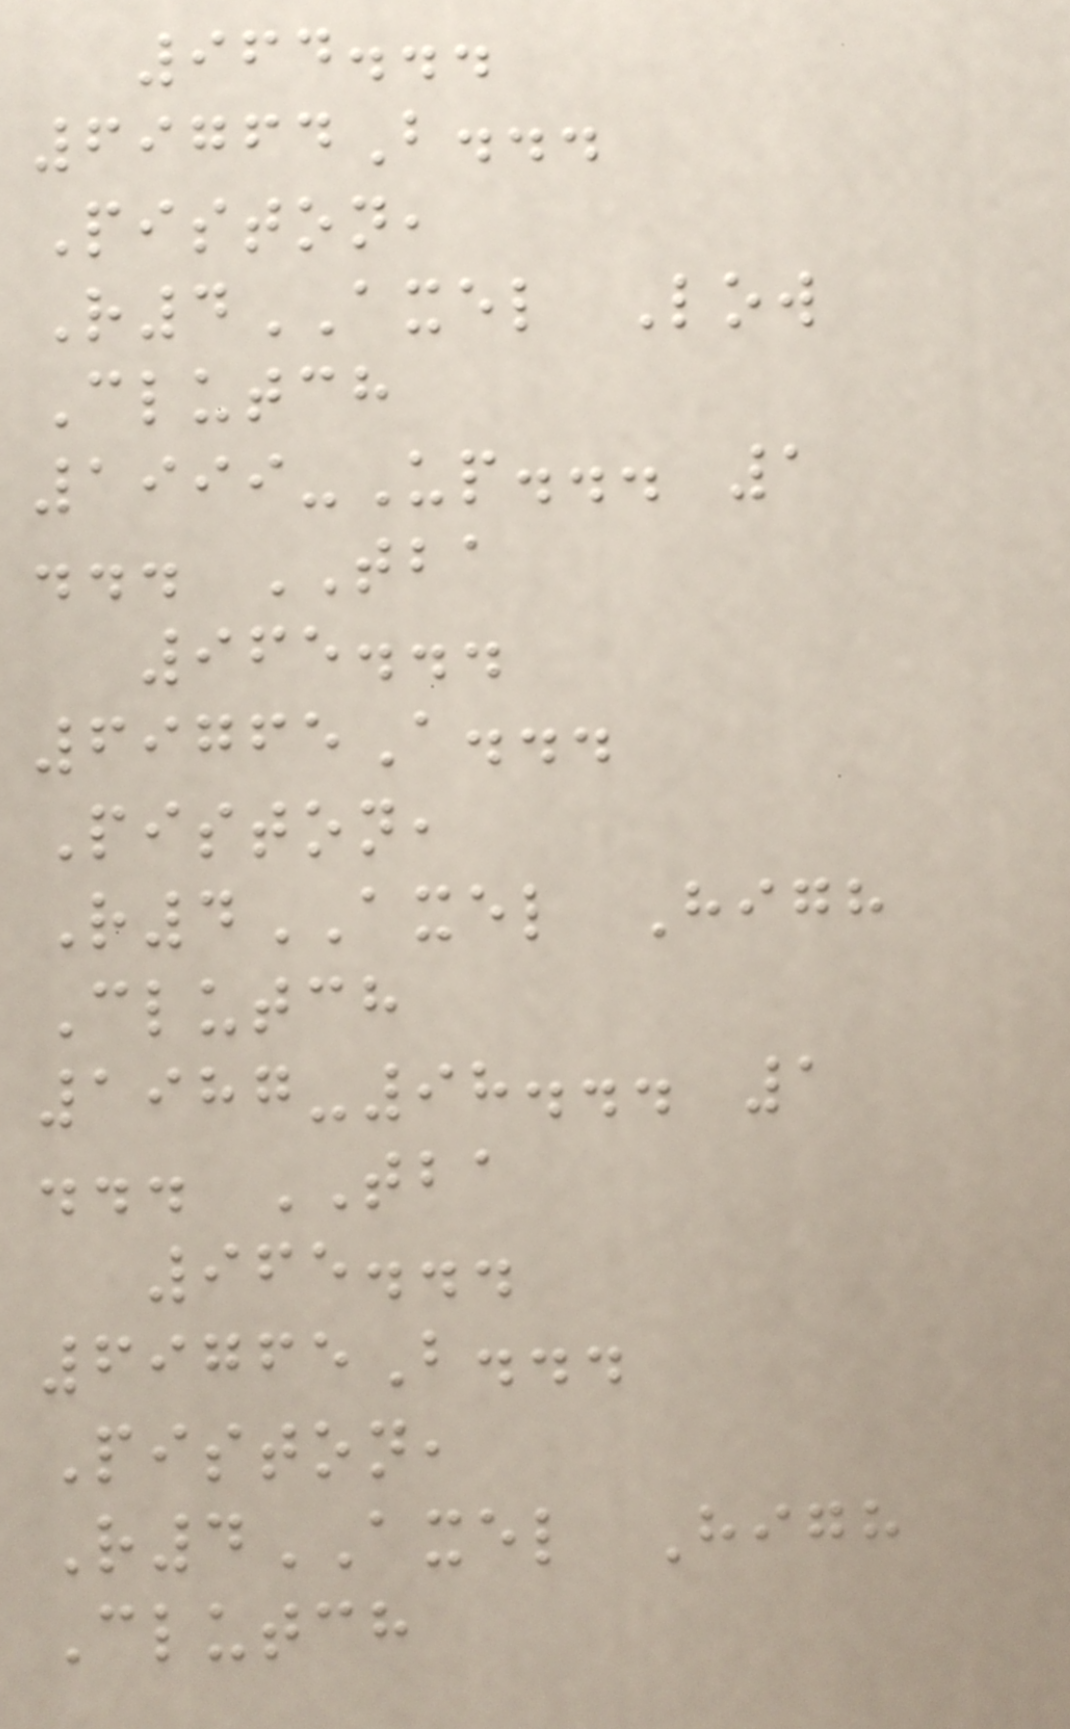964...
69764B...
Piston,
R4AXEL Low
Clutch
1999-Up... 1
... TBA
965...
69765A...
Piston,
R4AXEL High
Clutch
1987-98... 1
... TBA
965...
69765B...
Piston,
R4AXEL High
Clutch
